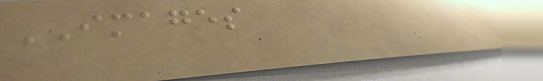IMAGES
